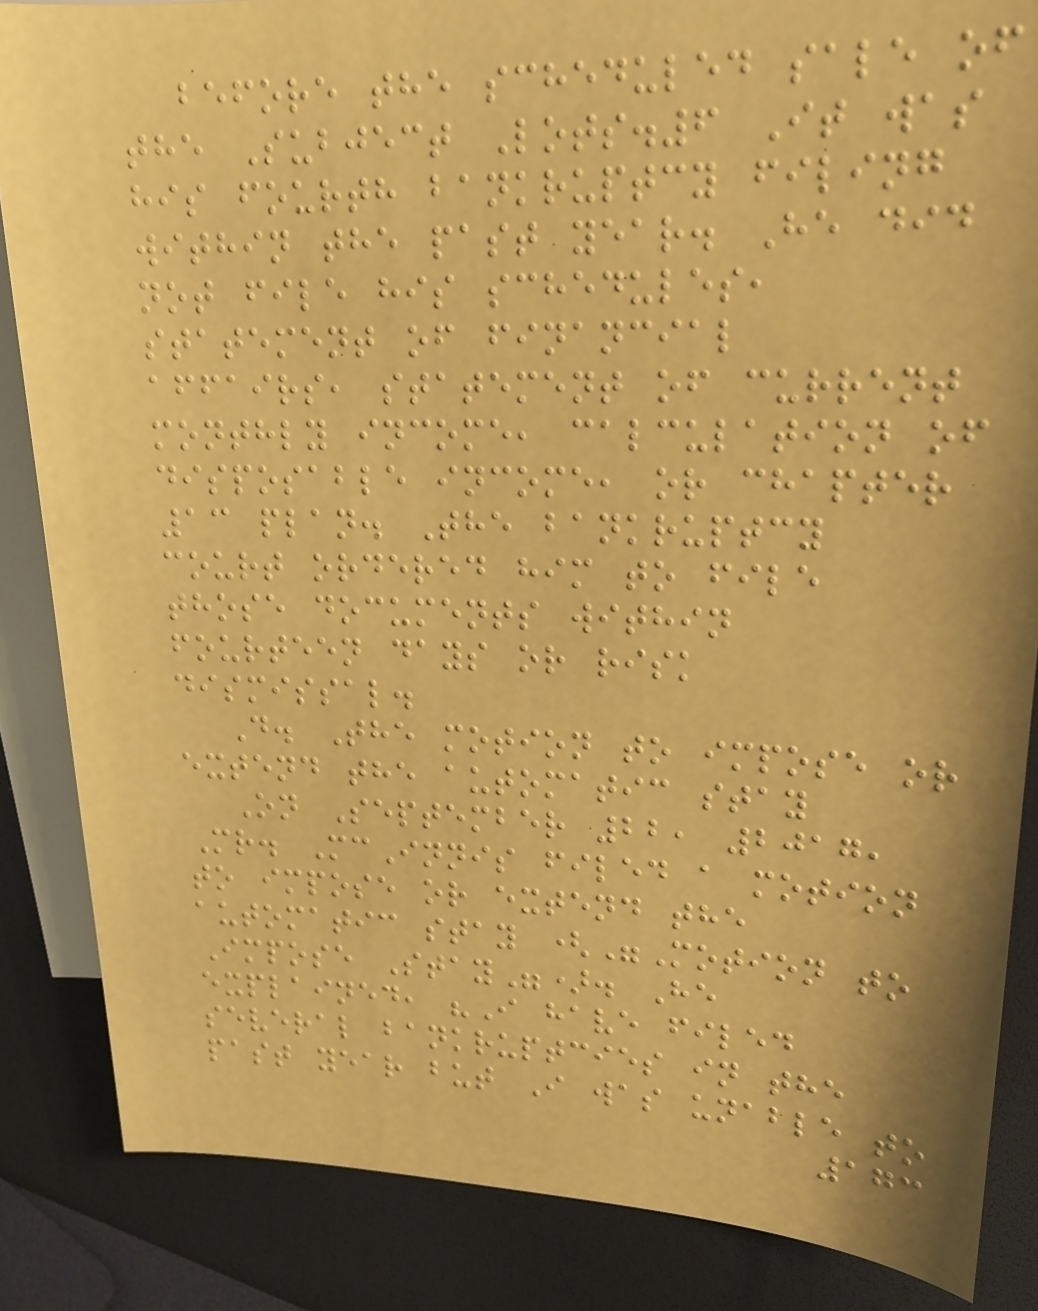before the scheduled sale of
the Subject Lots.6 It was
his fourth bankruptcy filing
within the past year. He did
not file his schedules,
statement of financial
affairs, statement of current
monthly income, calculation of
disposable income, or chapter
13 plan. The bankruptcy
court ordered him to file
those documents within
fourteen days or risk
dismissal.
D. The motion to impose or
extend the automatic stay
On September 22, 2017,
Mr. McInnis filed a motion
to impose or extend the
automatic stay ("Motion to
Impose Stay"). He
explained, "I have filed
several bankruptcies in the
past year but I was unable to
173
